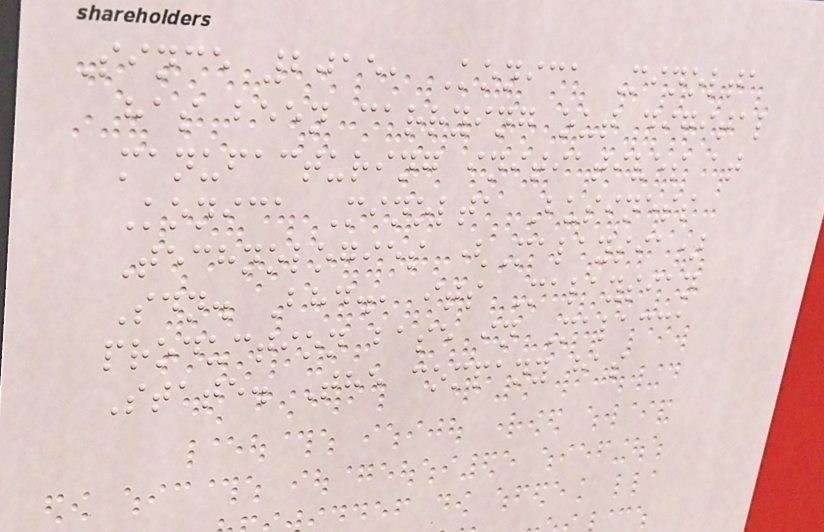Since 2015, Konica Minolta
has been carrying out digital
manufacturing initiatives at
Konica Minolta Business
Technologies (Malaysia)
Sdn. Bhd., its Malaysian
production base in Malacca
State. The company has
